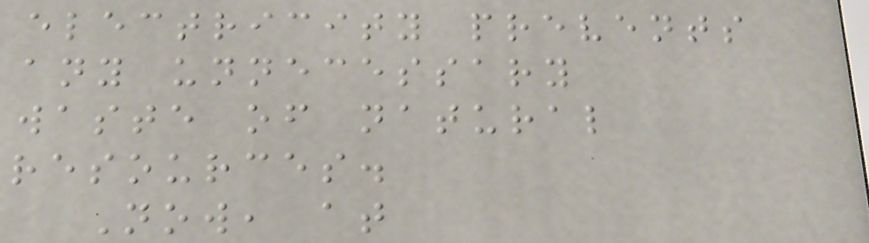electricity prevents
any unnecessary
waste of natural
resources.
Now, at
